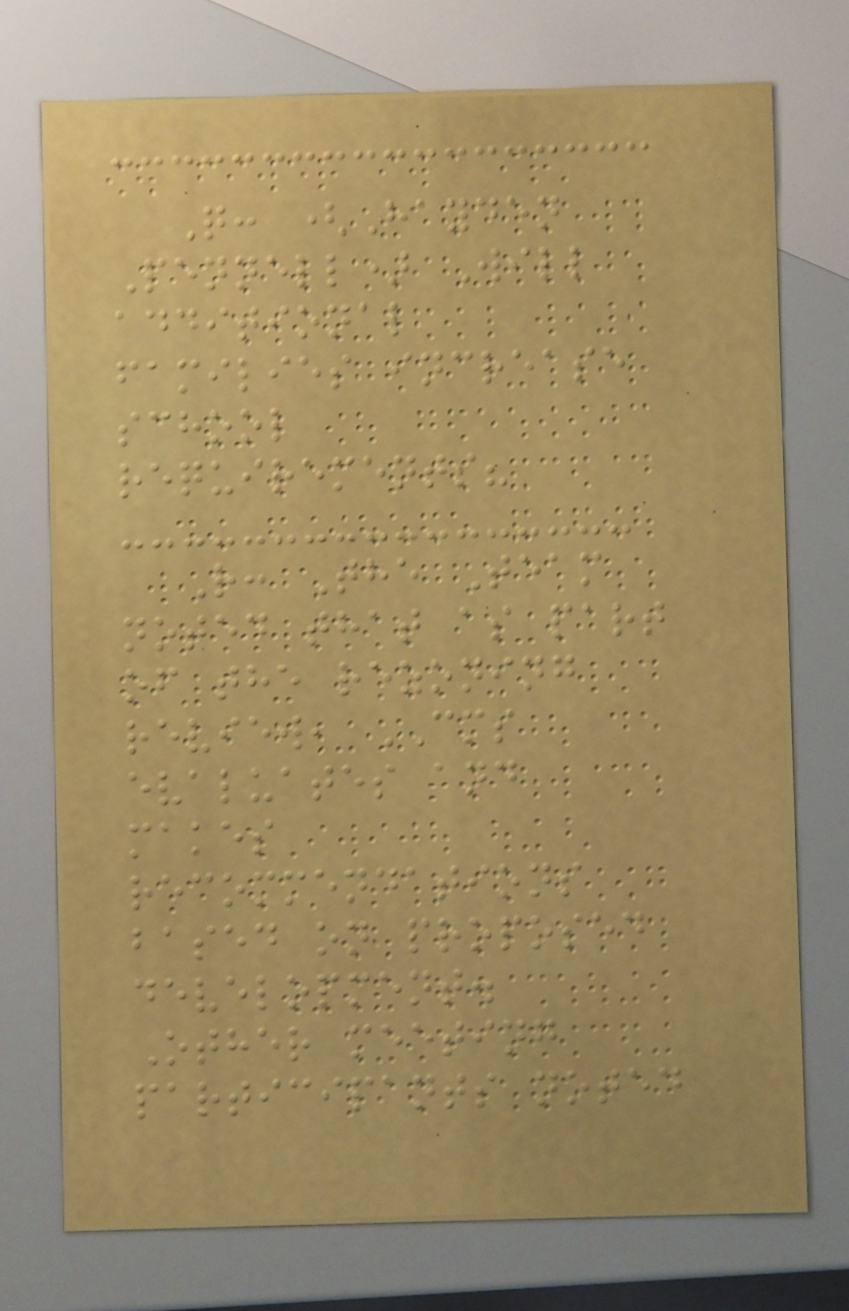Q: (Hayden
Pennell) Will
additional
families increase
school
requirements?
R: The Team
noted that as part
of the rezoning
review, CMS
evaluates and
makes
recommendations
based on proposed
development.
Other meeting
participants noted
